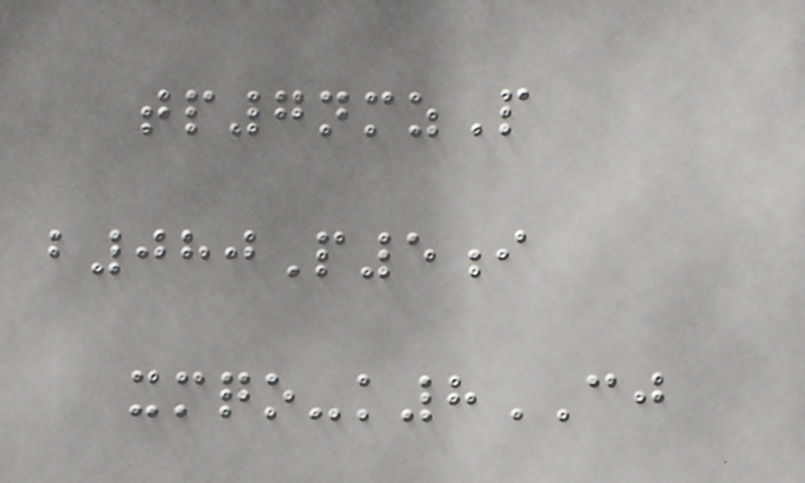tp7nmzP
b080P5i
xmqo-k8CJ
